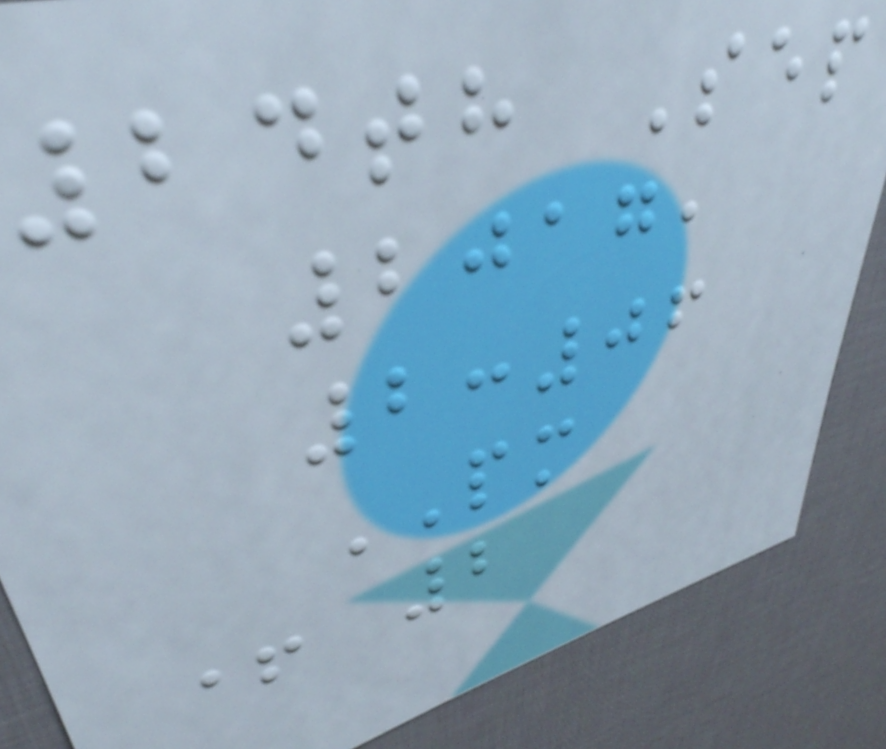24th Sep
2017,
2:06
PM
+ 2
